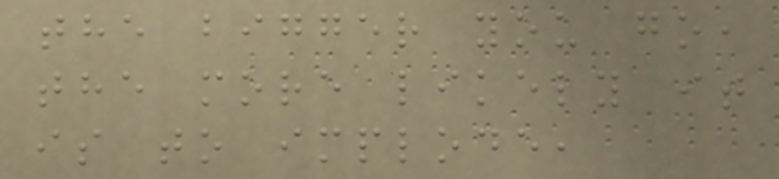the bigger you go,
the more likely it
is to implode,
